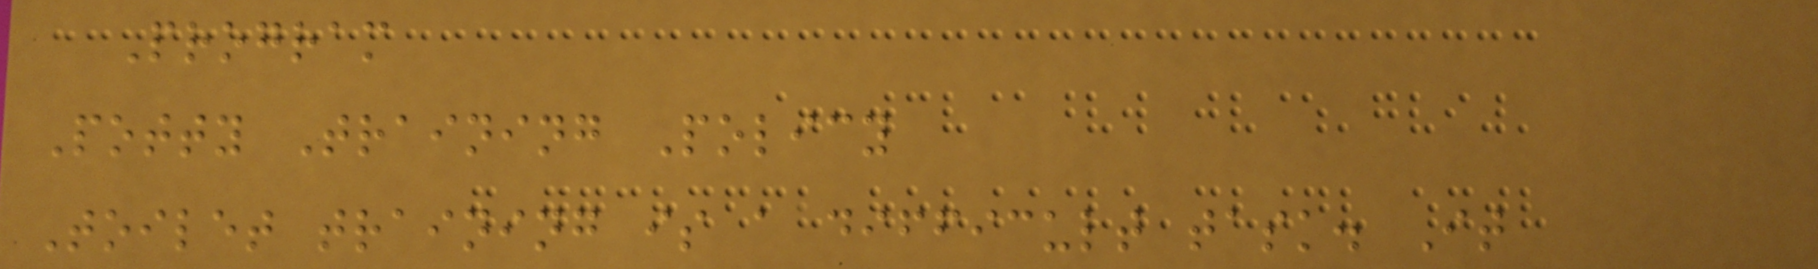Program
Potty Training Policy
Toilet training is a difficult task. It
